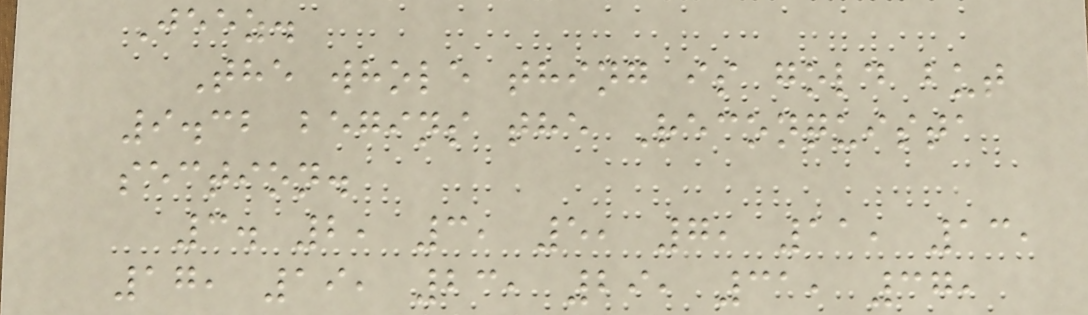Jeez.
The whole thing is gold but
9.32 begins the Reconquista
section.
3. 2, 3, 5, 7, 11, 13,
17, 19, 23, 29, 31, 37,
